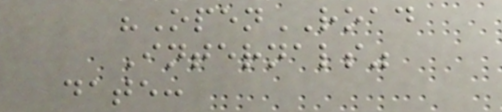"OpenROAD
Internals"
date:
